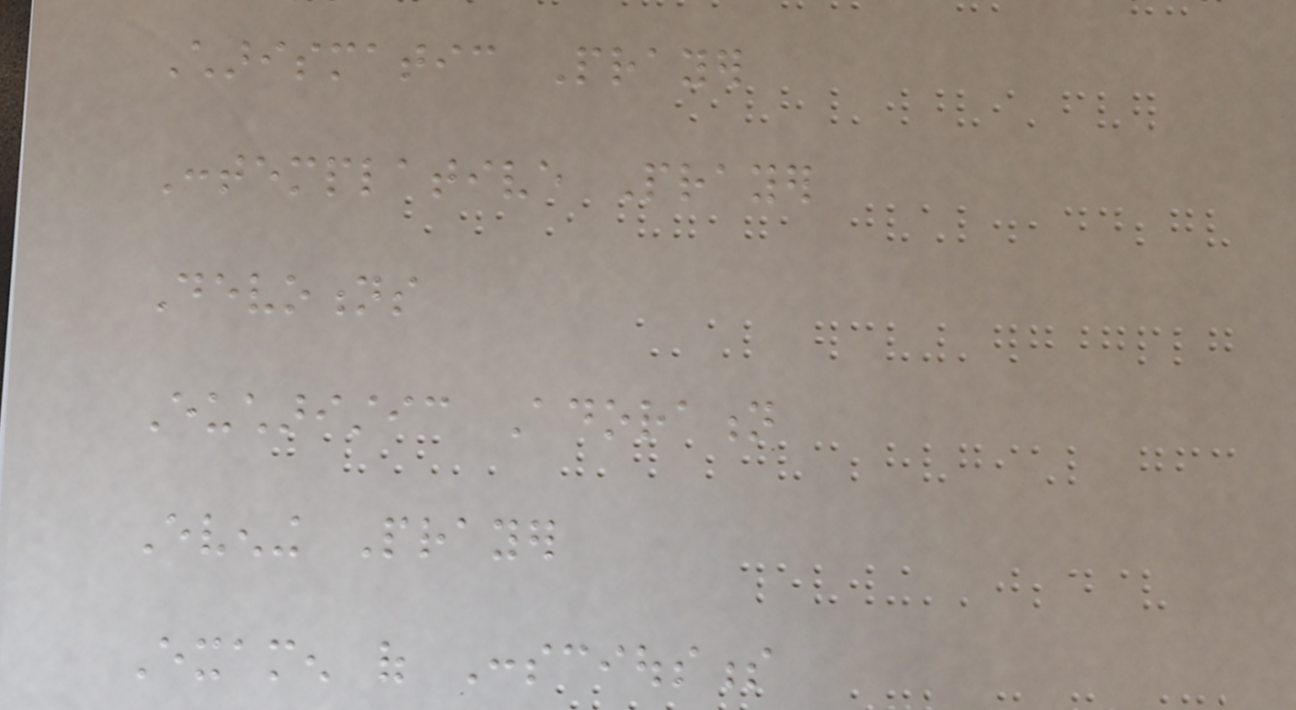Charismatic Prayer
Contemplative Prayer
Devotions
Eucharistic Adoration
Evening Prayer
Examen of Consciousness
